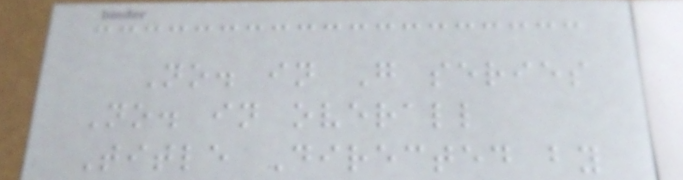No. in G series
No. in overall
Title Directed by
